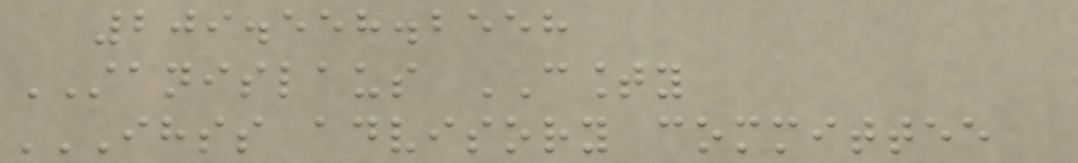209.558.2558
STANISLAUS COUNTY
IHSS ADVISORY COMMITTEE
